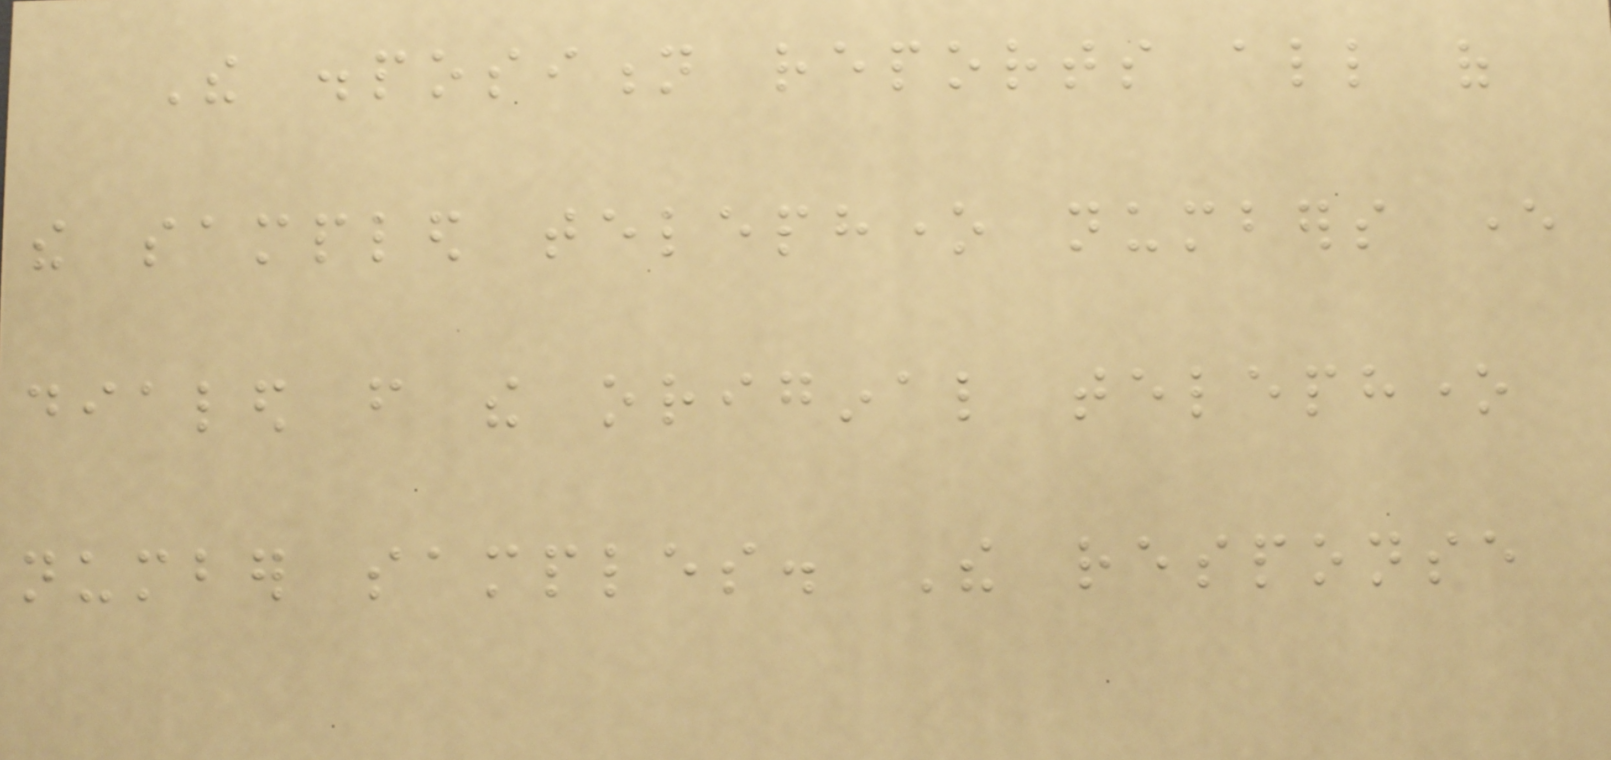The disposition reports all of
the sampled telephone numbers ever
dialed from the original telephone
number samples. The response
